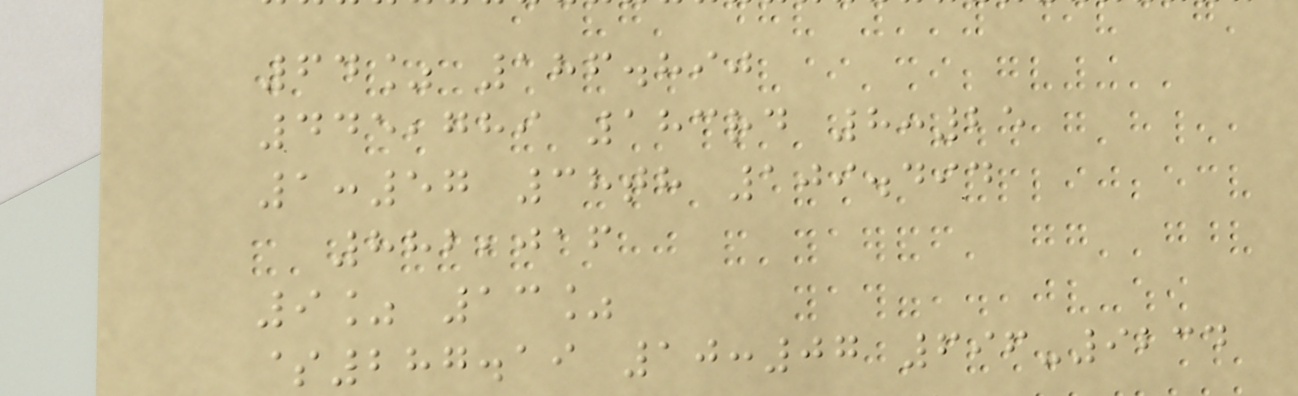64% 186.890
445,789 183rd 8:25
1:57 38th 109.494
882,016
9% 13%
$287.19 10:07 696-9234
